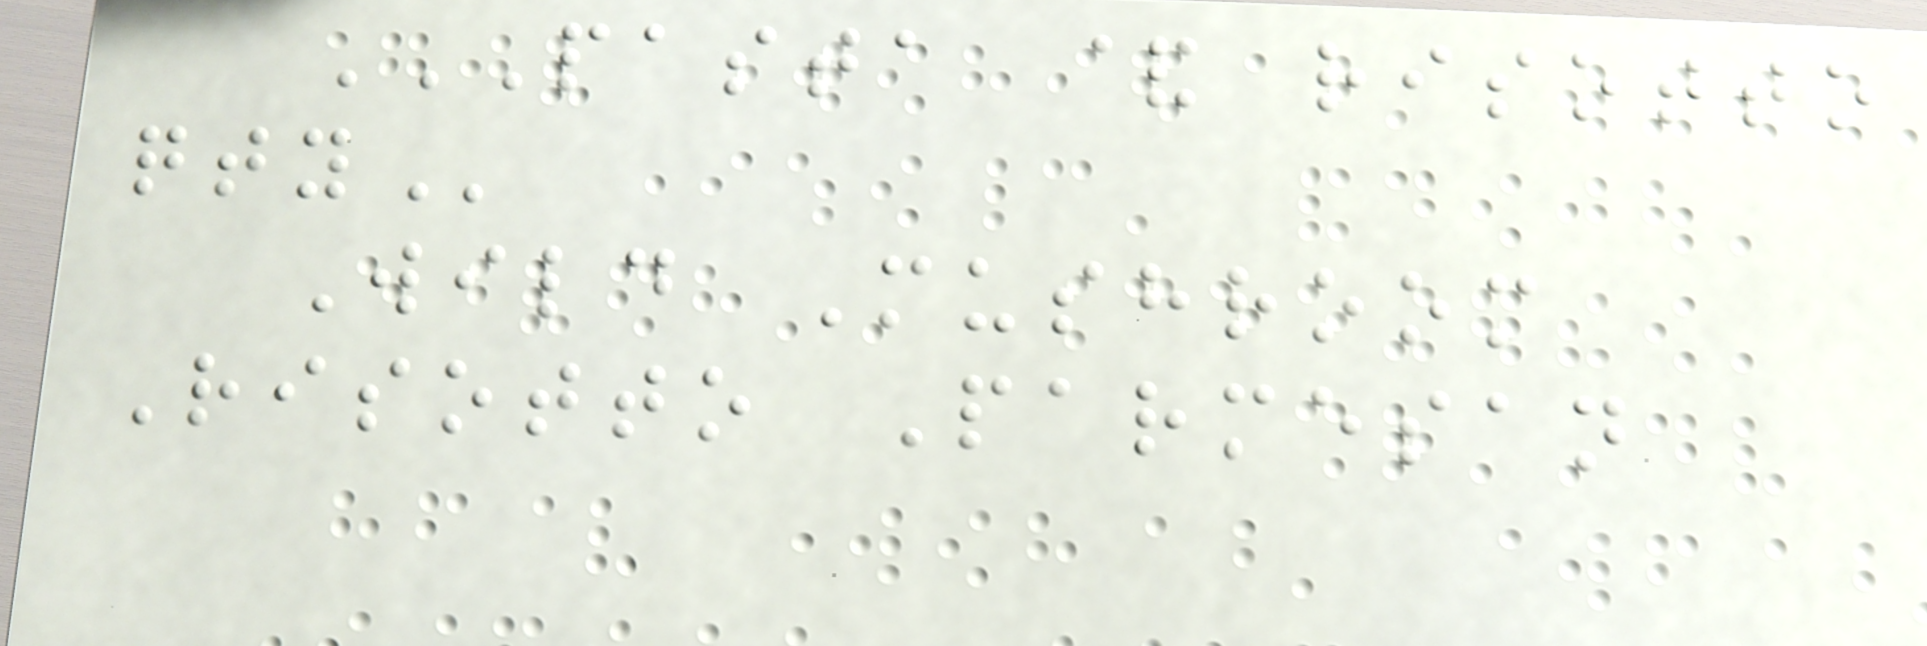PASTA & RISOTTO
QTY
Wild Mushroom
Risotto Parmesan
